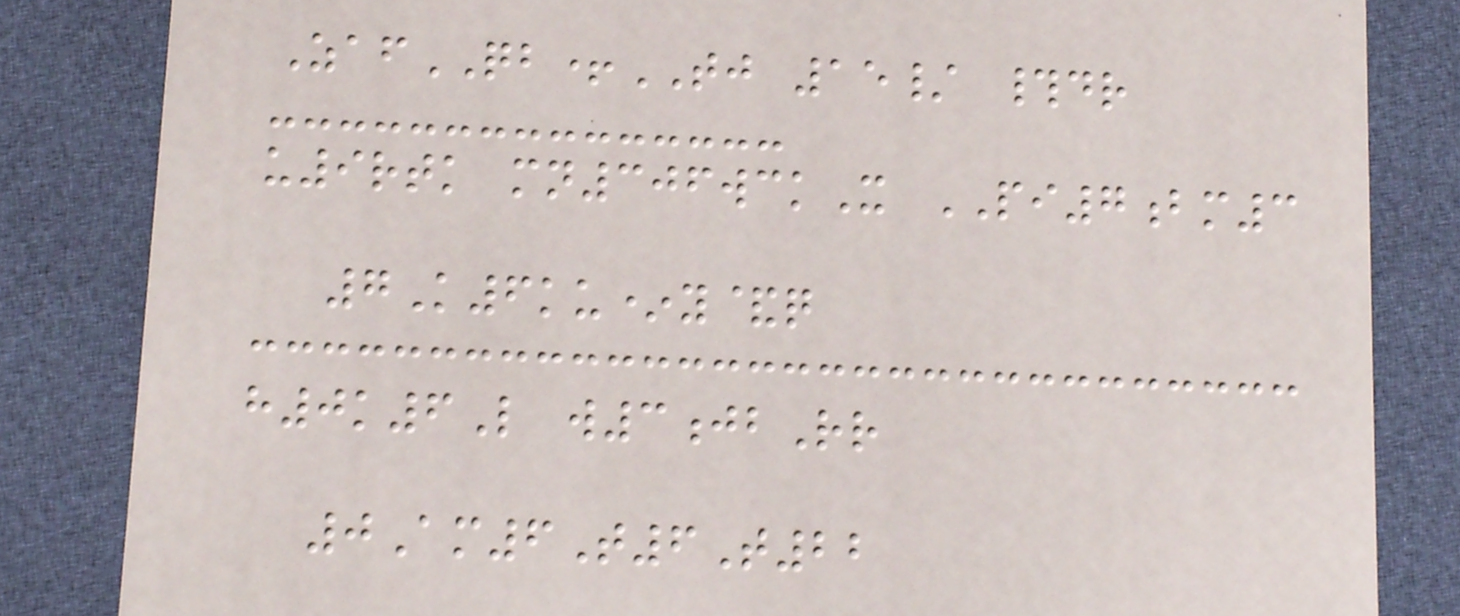ZafQB+TJ 15/ #dr
u9rtk mn306wckX PI7bm3
7K6ku*y&q
h0k6L w3jbRr
0Am6T6T22
